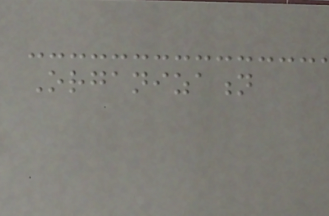Organization
